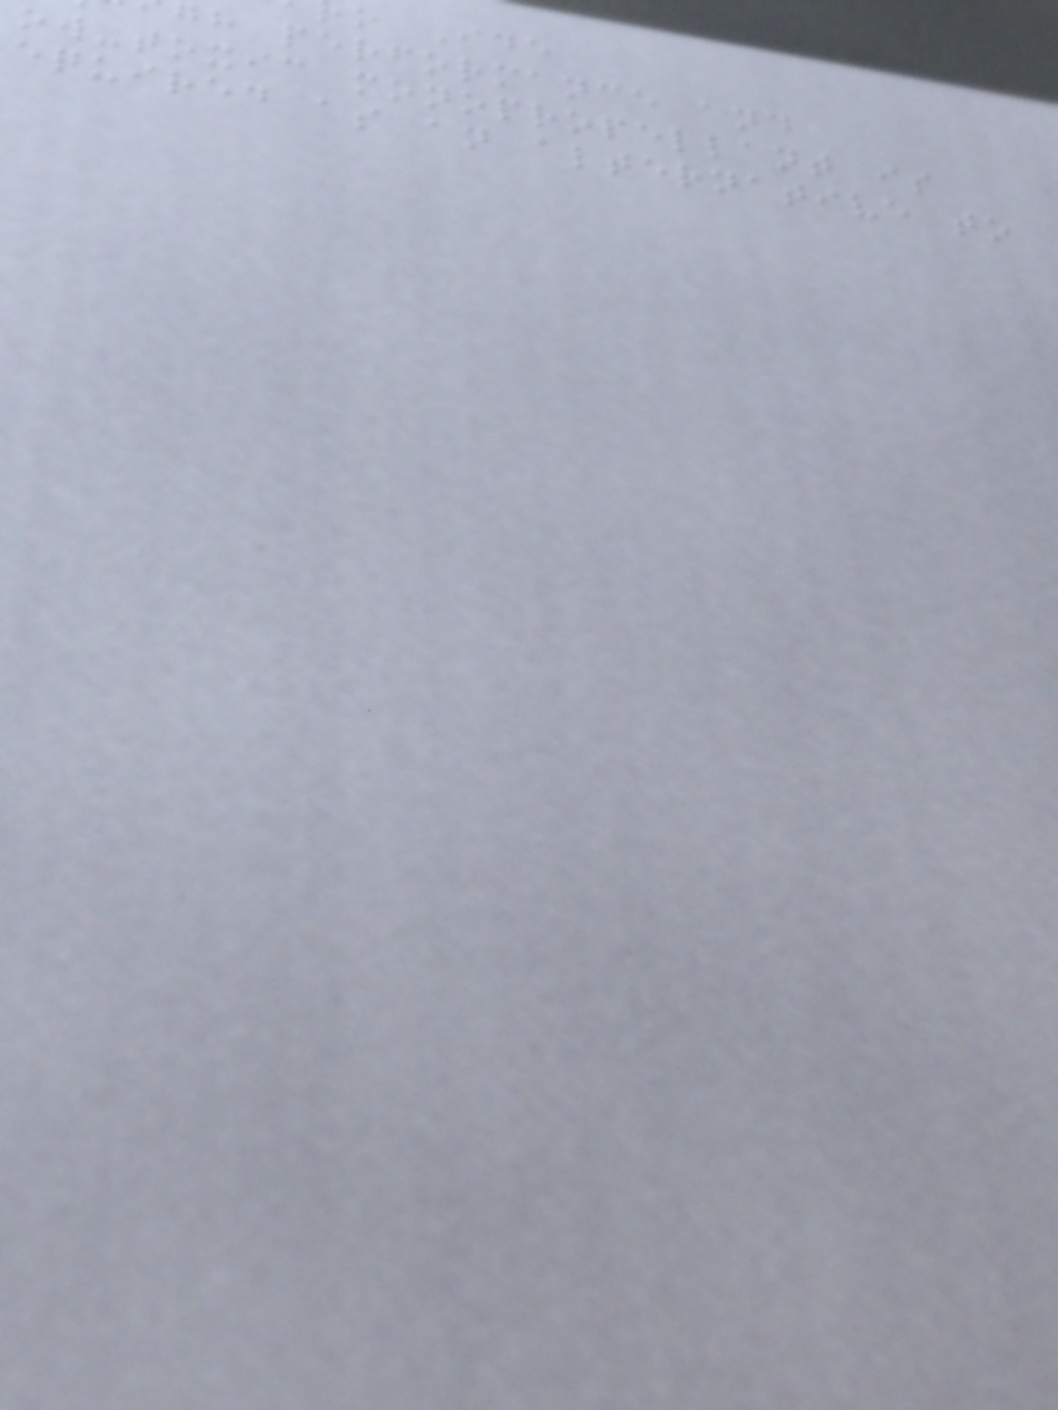o Ide
h performance and
ow-toxic monopropellant is
equired as an alternative to
